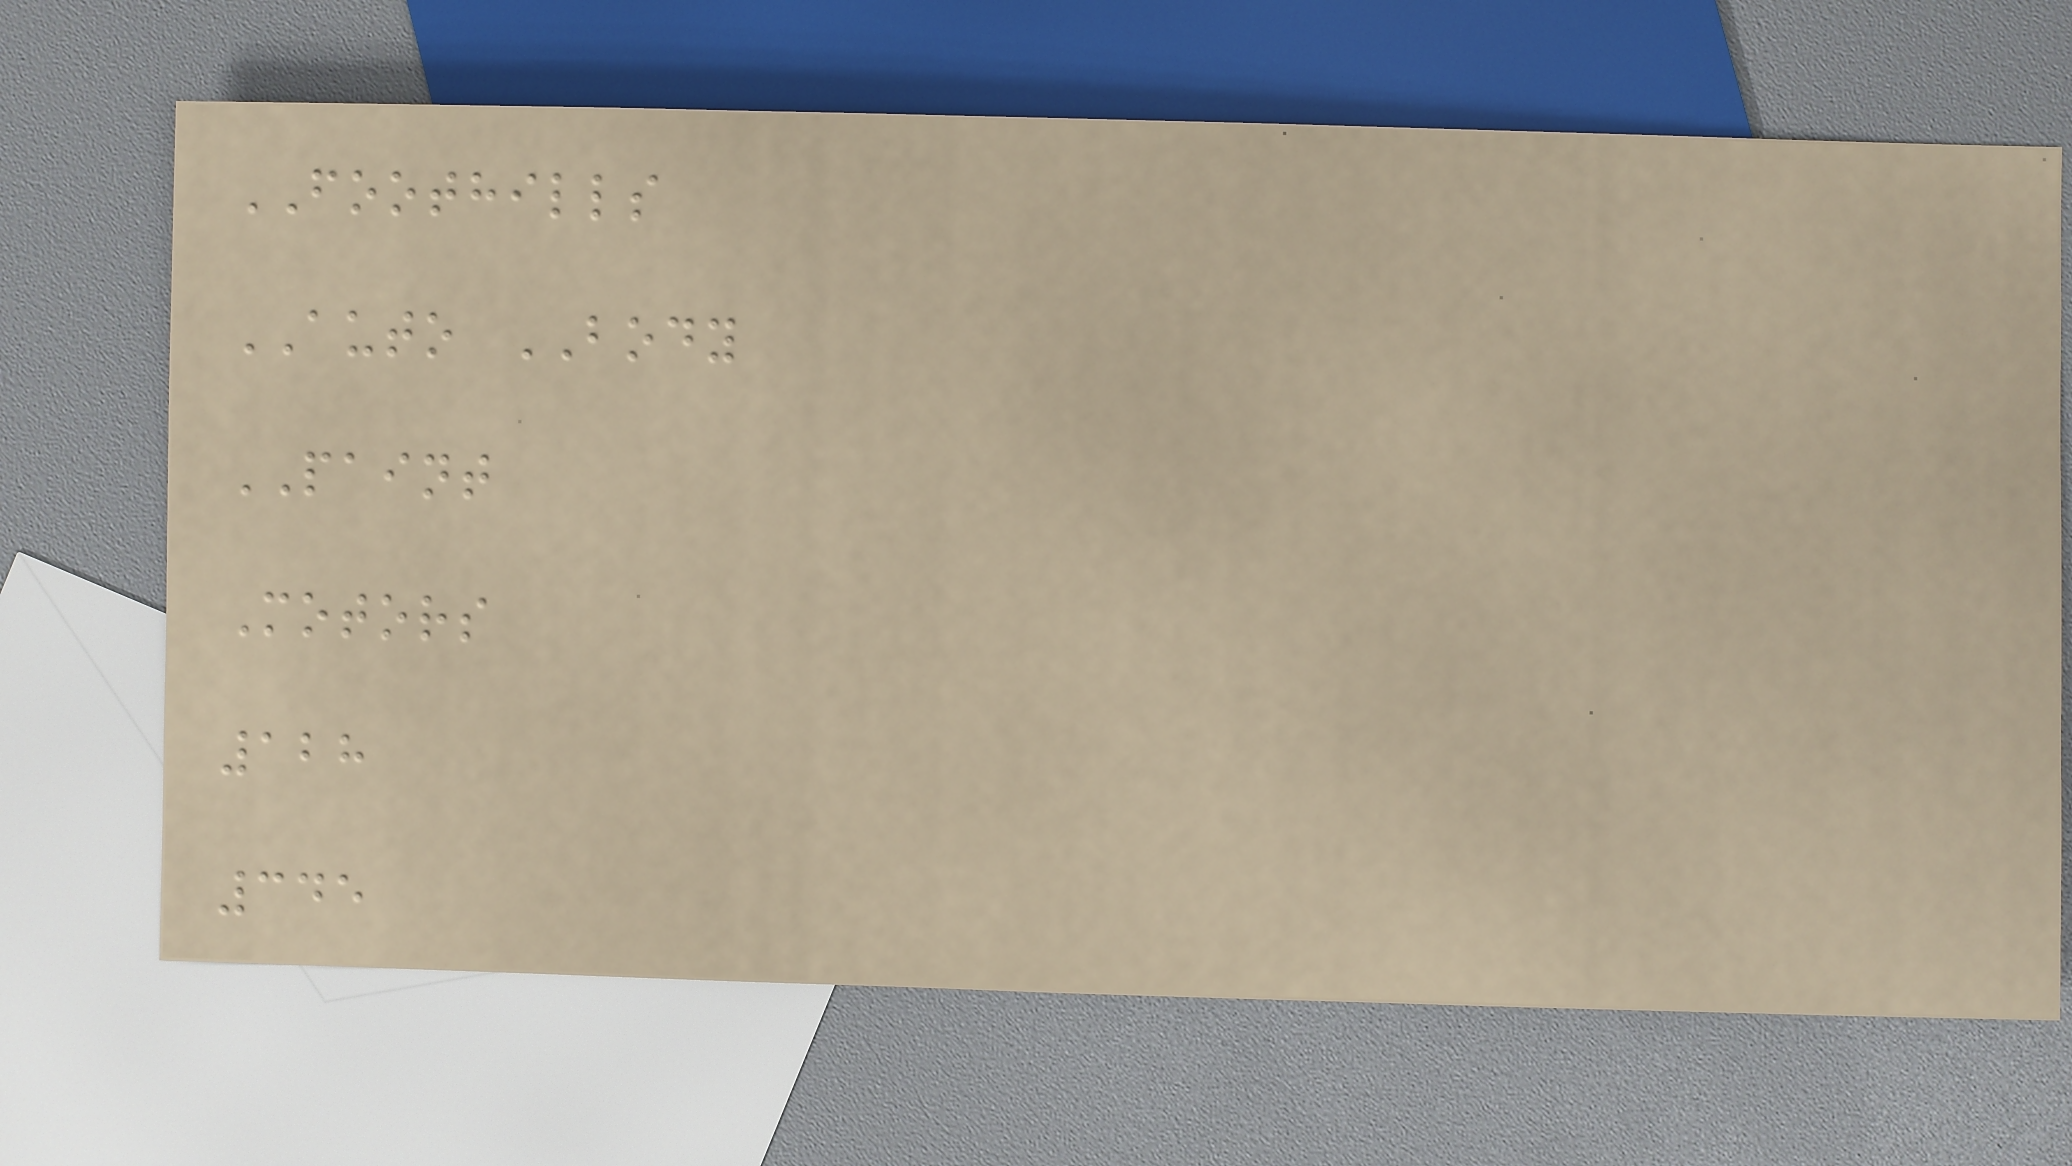FOOTHILLS
AUTO BODY
PAINT
Motors
128
345
